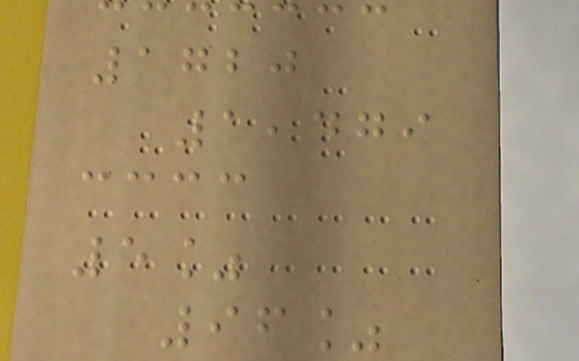1720
1,479
5%
96%
